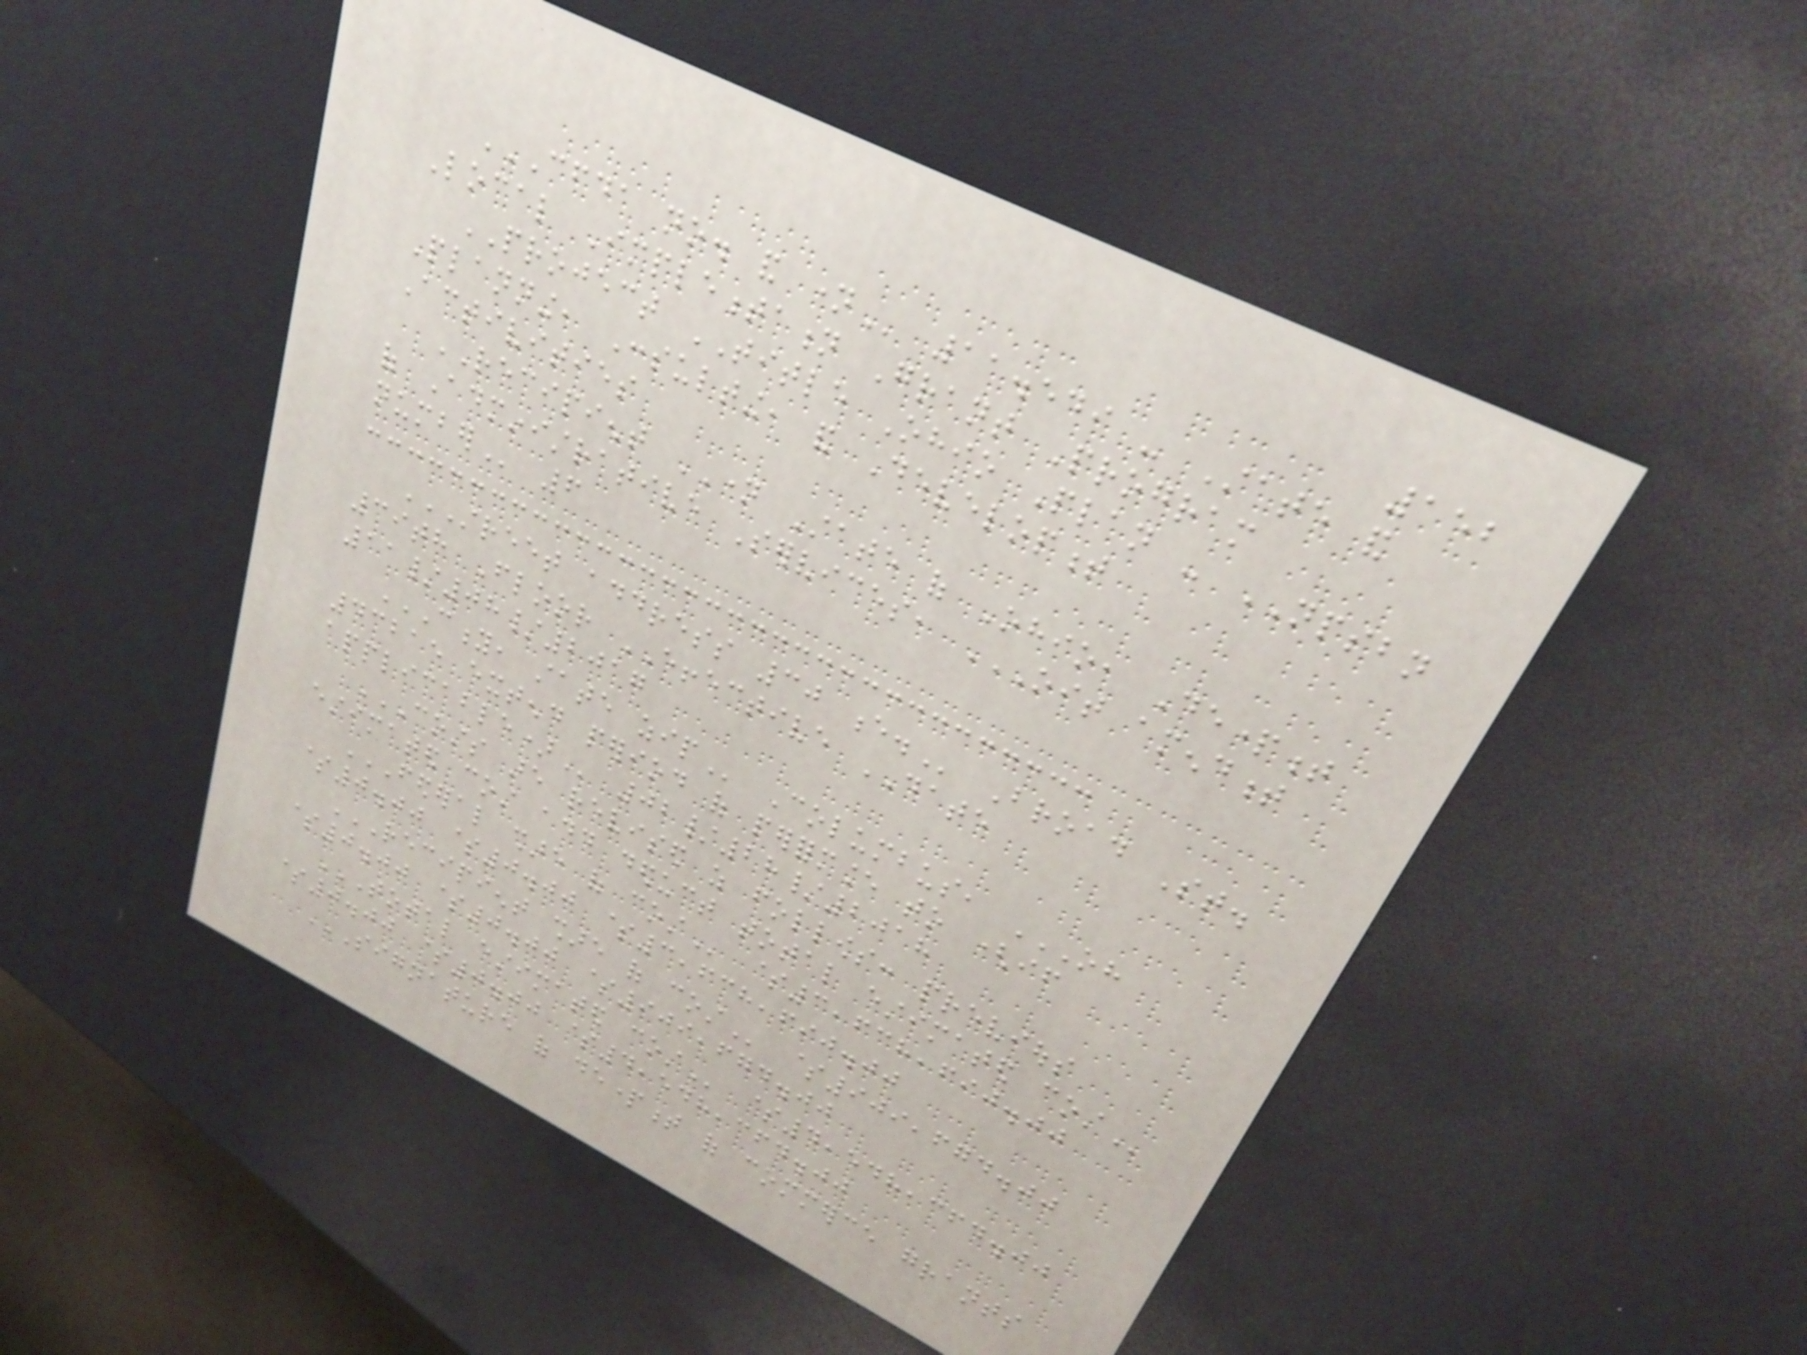152
CFDA NO. AND NAME 11.549 - State and
Local Implementation Grant Program
PROJECT TITLE Ohio Plan - NPSBN
Planning, Consulting, and Development
Activities
RECIPIENT NAME State of Ohio, Department
of Administrative Services, OIT AMENDMENT
NUMBER 6
STREET ADDRESS 30 E. Broad St.
39th Floor EFFECTIVE DATE
11/08/2017
CITY, STATE ZIP Columbus, OH
43215 EXTEND PERIOD OF PERFORMANCE TO (IF
APPLICABLE) 02/28/2018
COSTS ARE REVISED AS FOLLOWS: PREVIOUS
ESTIMATED COST ADD DEDUCT TOTAL ESTIMATED COST
FEDERAL SHARE OF COST $3,638,690.00
$0.00 $0.00 $3,638,690.00
RECIPIENT SHARE OF COST $909,674.00
$0.00 $0.00 $909,674.00
TOTAL ESTIMATED COST $4,548,364.00
$0.00 $0.00 $4,548,364.00
SIGNATURE OF DEPARTMENT OF COMMERCE GRANTS
